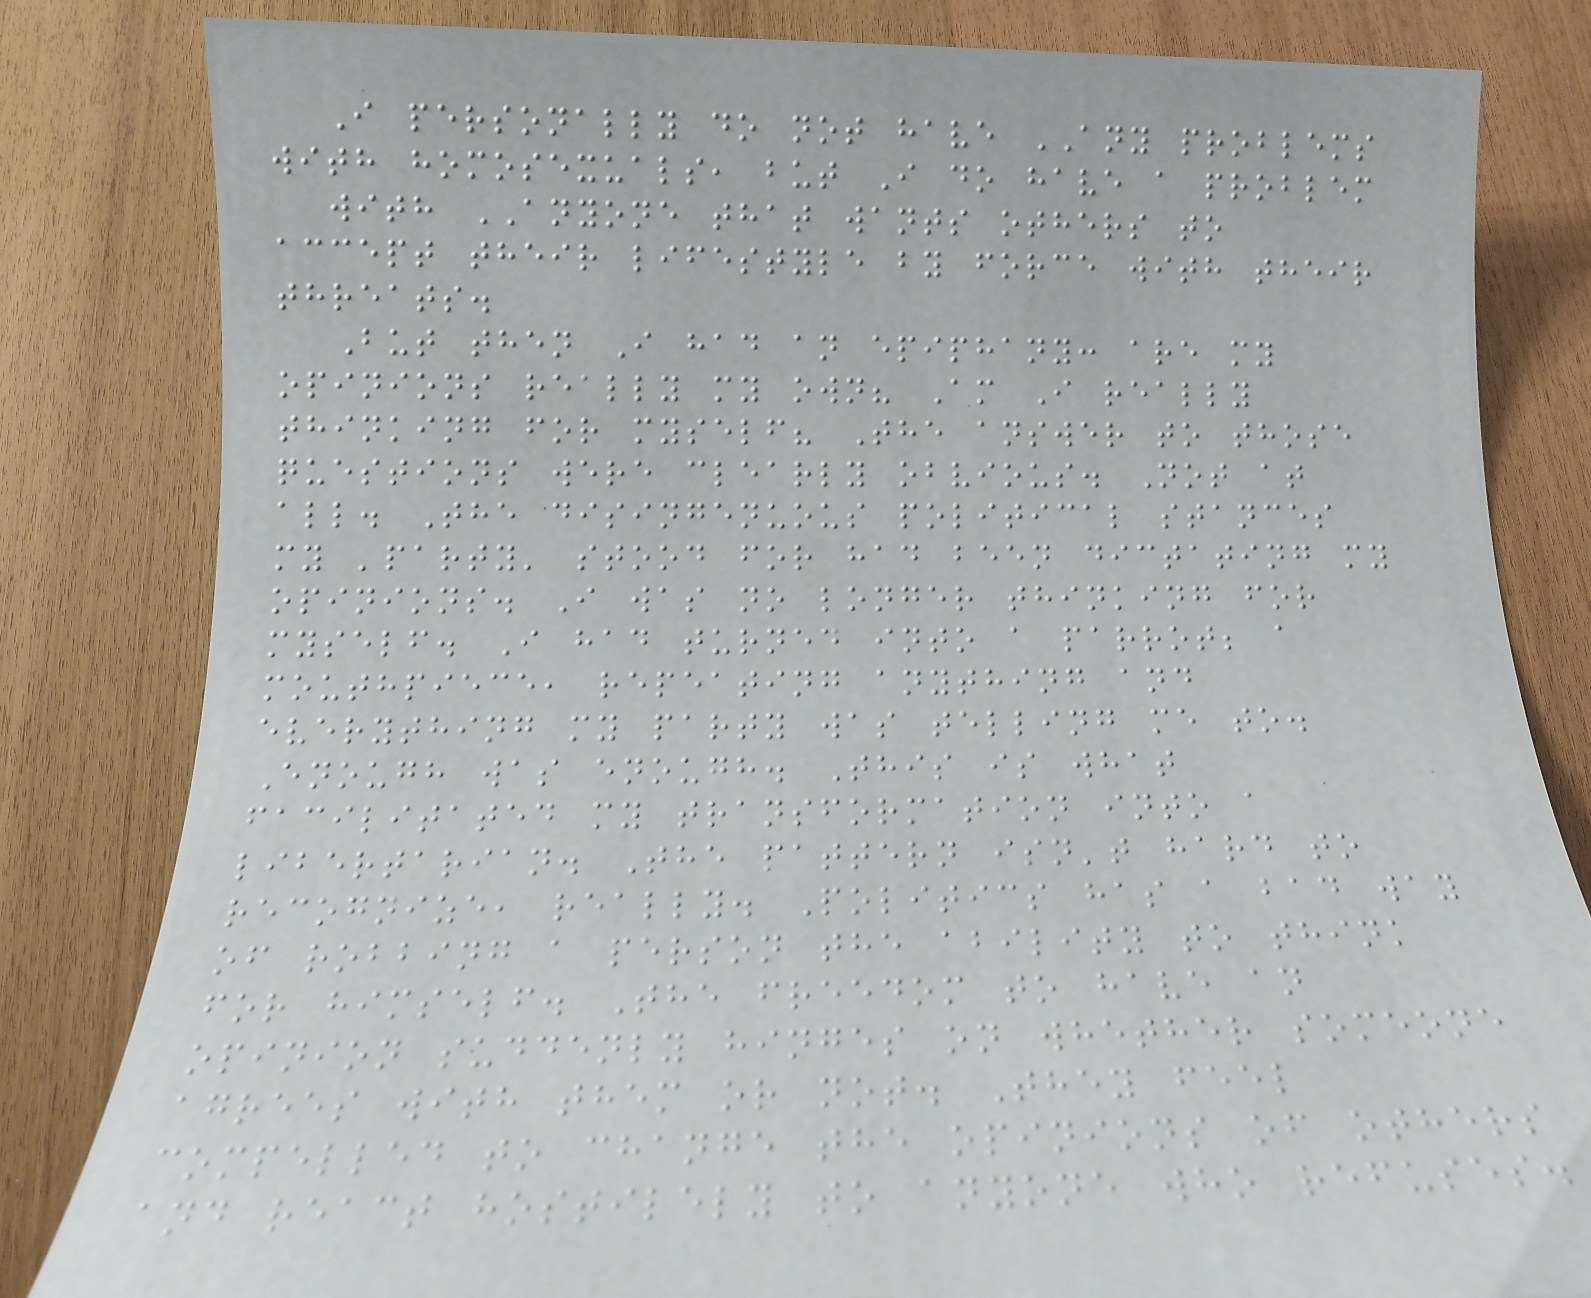I personally do not have ANY problems
with homosexuals, but I do have a problem
with ANYONE that wants others to
accept their lifestyle by force with their
threats.
But then I had an epiphany: are my
opinions really my own? Am I really
thinking for myself? The answer to those
questions were clearly obvious. Not at
all. The disingenuous political stances
my 'party' stood for had been dictating my
opinions. I was no longer thinking for
myself. I had turned into a parrot; a
mouthpiece, repeating anything and
everything my party was telling me to.
Enough was enough. This is what
facilitated my transformation into a
libertarian. The pattern isn't hard to
recognize, really. Politics has a bad way
of robbing a person the ability to think
for himself. The freedom to have an
opinion suddenly hinges on whether someone
agrees with them or not. They feel
compelled to change the opinions of others
and react hostilely to anyone who refuses.
